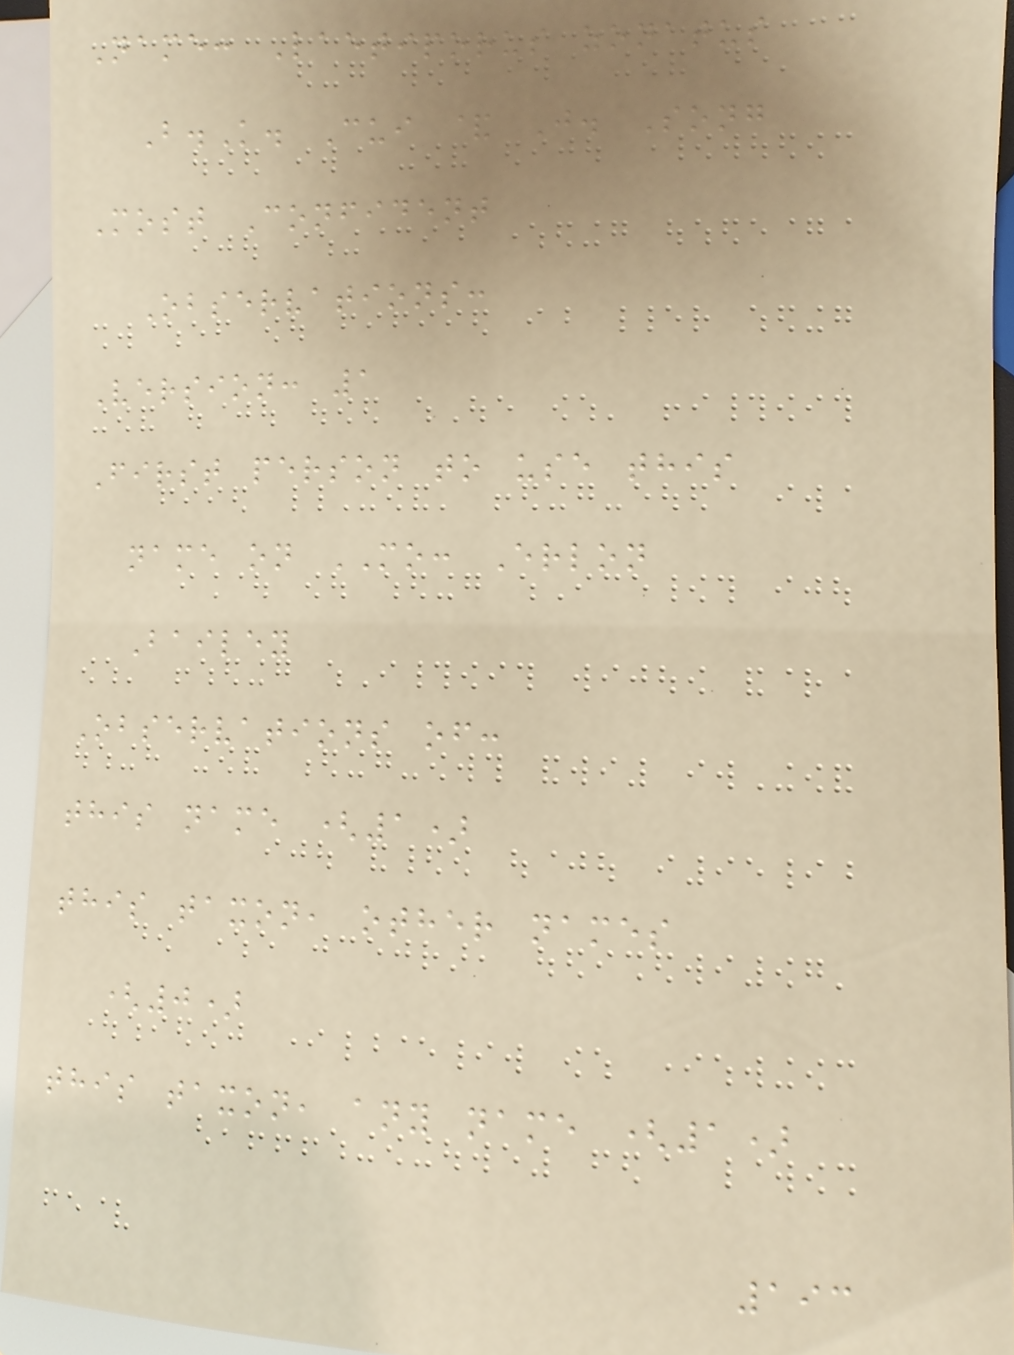Name: Laetiporus zonatus
B.K. Cui & J. Song
Most Confident
Observations:
Version: 1
First person to use this
name on MO: Erlon
Bailey
Observations of:
this name (1)
this taxon, other names
(0)
this taxon, any name (1)
193
